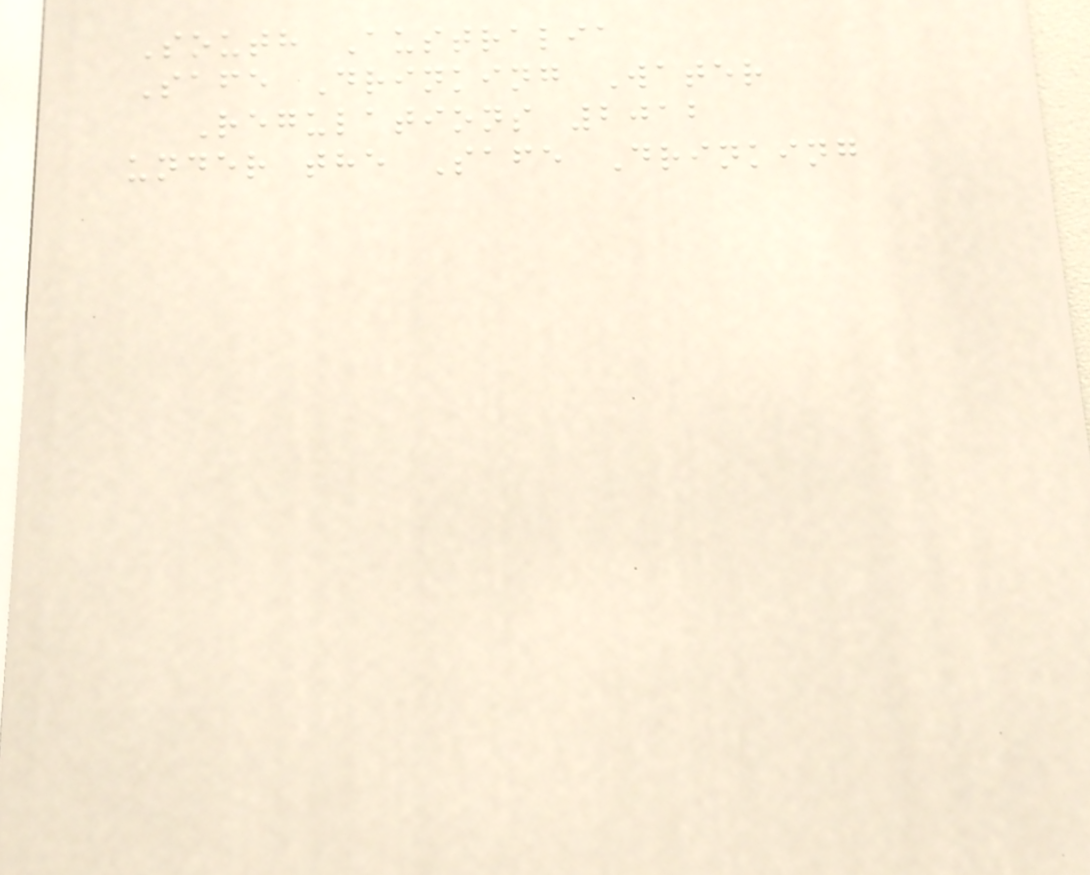South Australia
Safe Drinking Water
Regulations 2012
under the Safe Drinking
